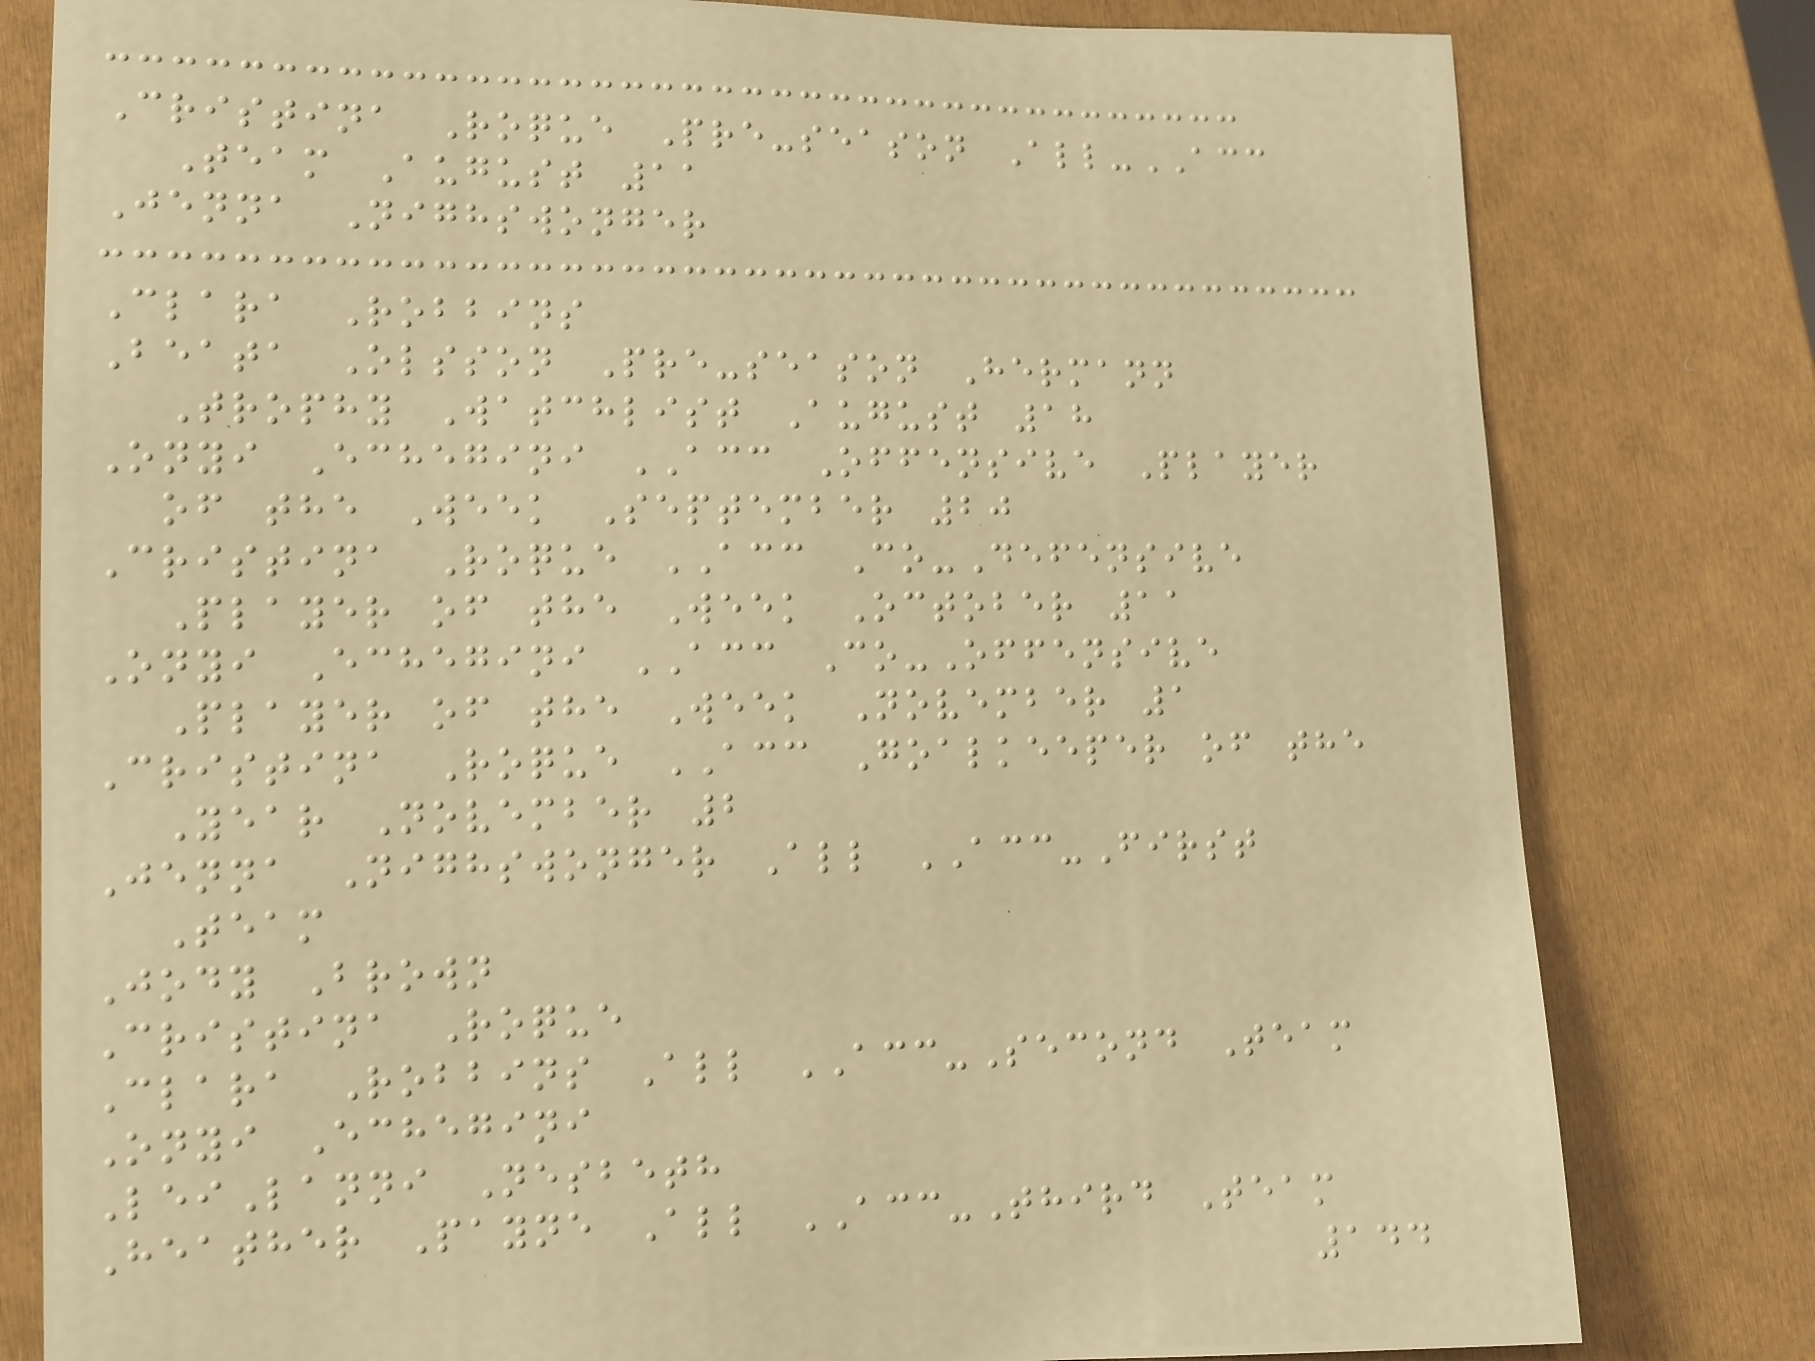Cristina Roque Pre-season All-ACC
Team August 11
Jenna Nighswonger
Clara Robbins
Beata Olsson Pre-season Hermann
Trophy Watchlist August 18
Onyi Echegini ACC Offensive Player
of the Week September 20
Cristina Roque ACC Co-Defensive
Player of the Week October 11
Onyi Echegini ACC Co-Offensive
Player of the Week November 1
Cristina Roque ACC Goalkeeper of the
Year November 2
Jenna Nighswonger All ACC-First
Team
Jody Brown
Cristina Roque
Clara Robbins All ACC-Second Team
Onyi Echegini
LeiLanni Nesbeth
Heather Payne All ACC-Third Team
144
